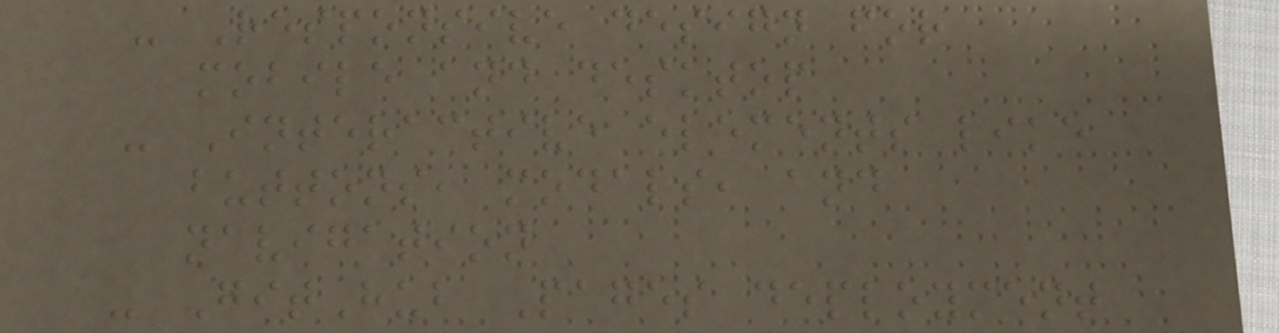- Responsive design for
mobile and desktop
- Interactive elements like
buttons, modals, and
navigation
- GitHub Pages deployment
